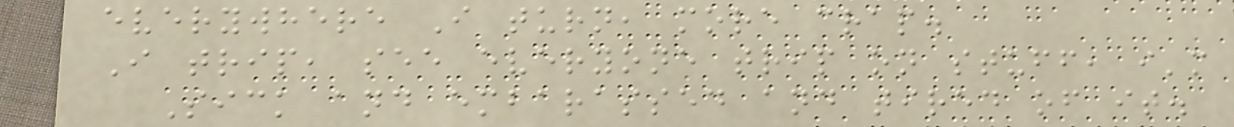everywhere I turn, more crap.
I trip, see everyone trip on stuff, i'm
Sick and embarassed and tired of it.
